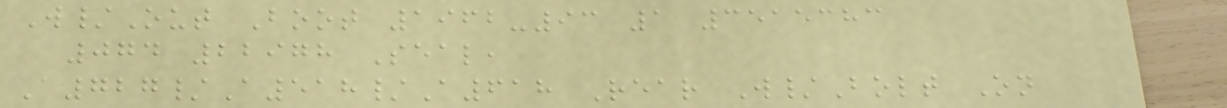W/Out Boot 1962-93 1 3515383
074 22978 Seal,
A727/A518/A618 Rear W/Bolt On
